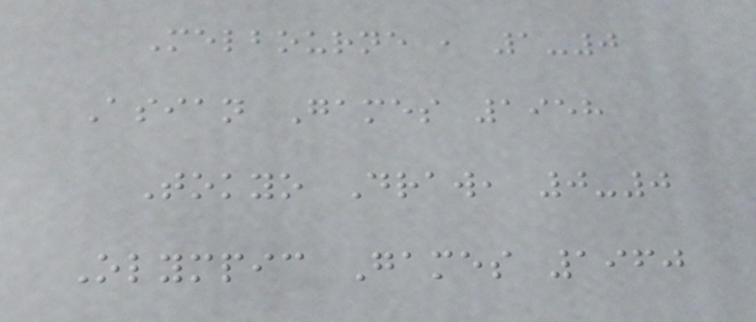Melbourne , 1-0
Asian Games 1958
Tokyo Draw, 0-0
Olympic Games 1960
